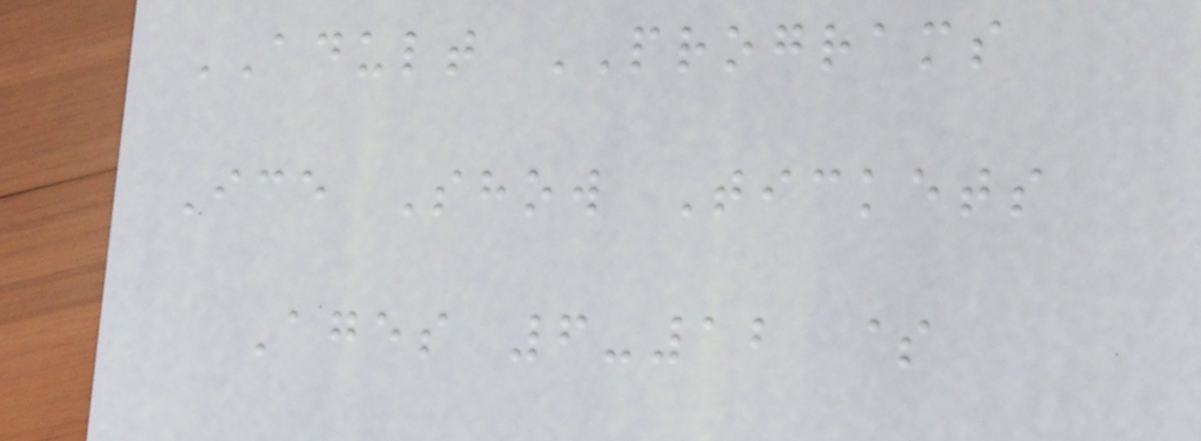ADULT PROGRAMS
Ice Show Tickets
Ages 6-12 $
